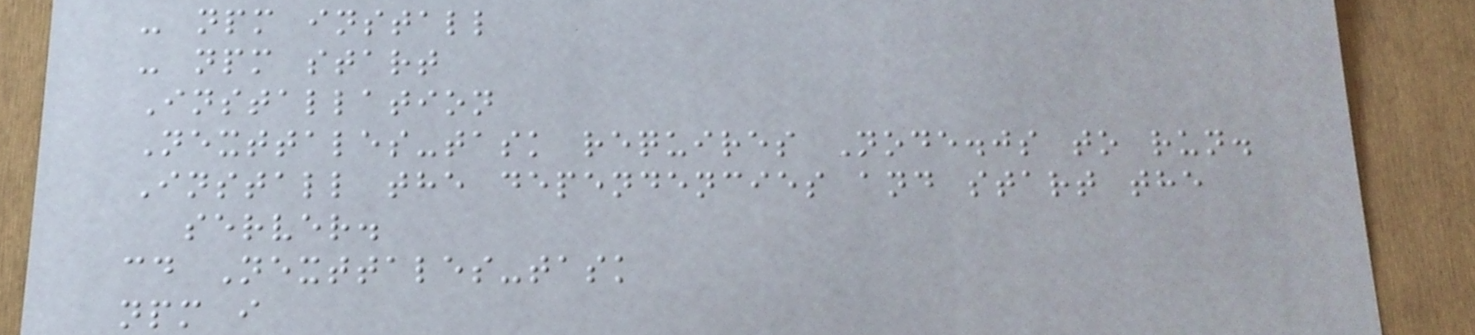- npm install
- npm start
Installation
Nexttales-task requires Node.js to run.
Install the dependencies and start the
server.
cd Nexttales-task
npm i
